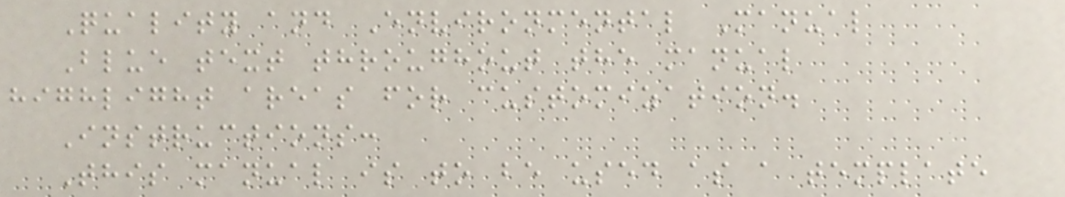Quality and Environmental Manual
Blue text throughout the manual
highlight areas for customization.
Instructions:
This manual is to be used as a template
